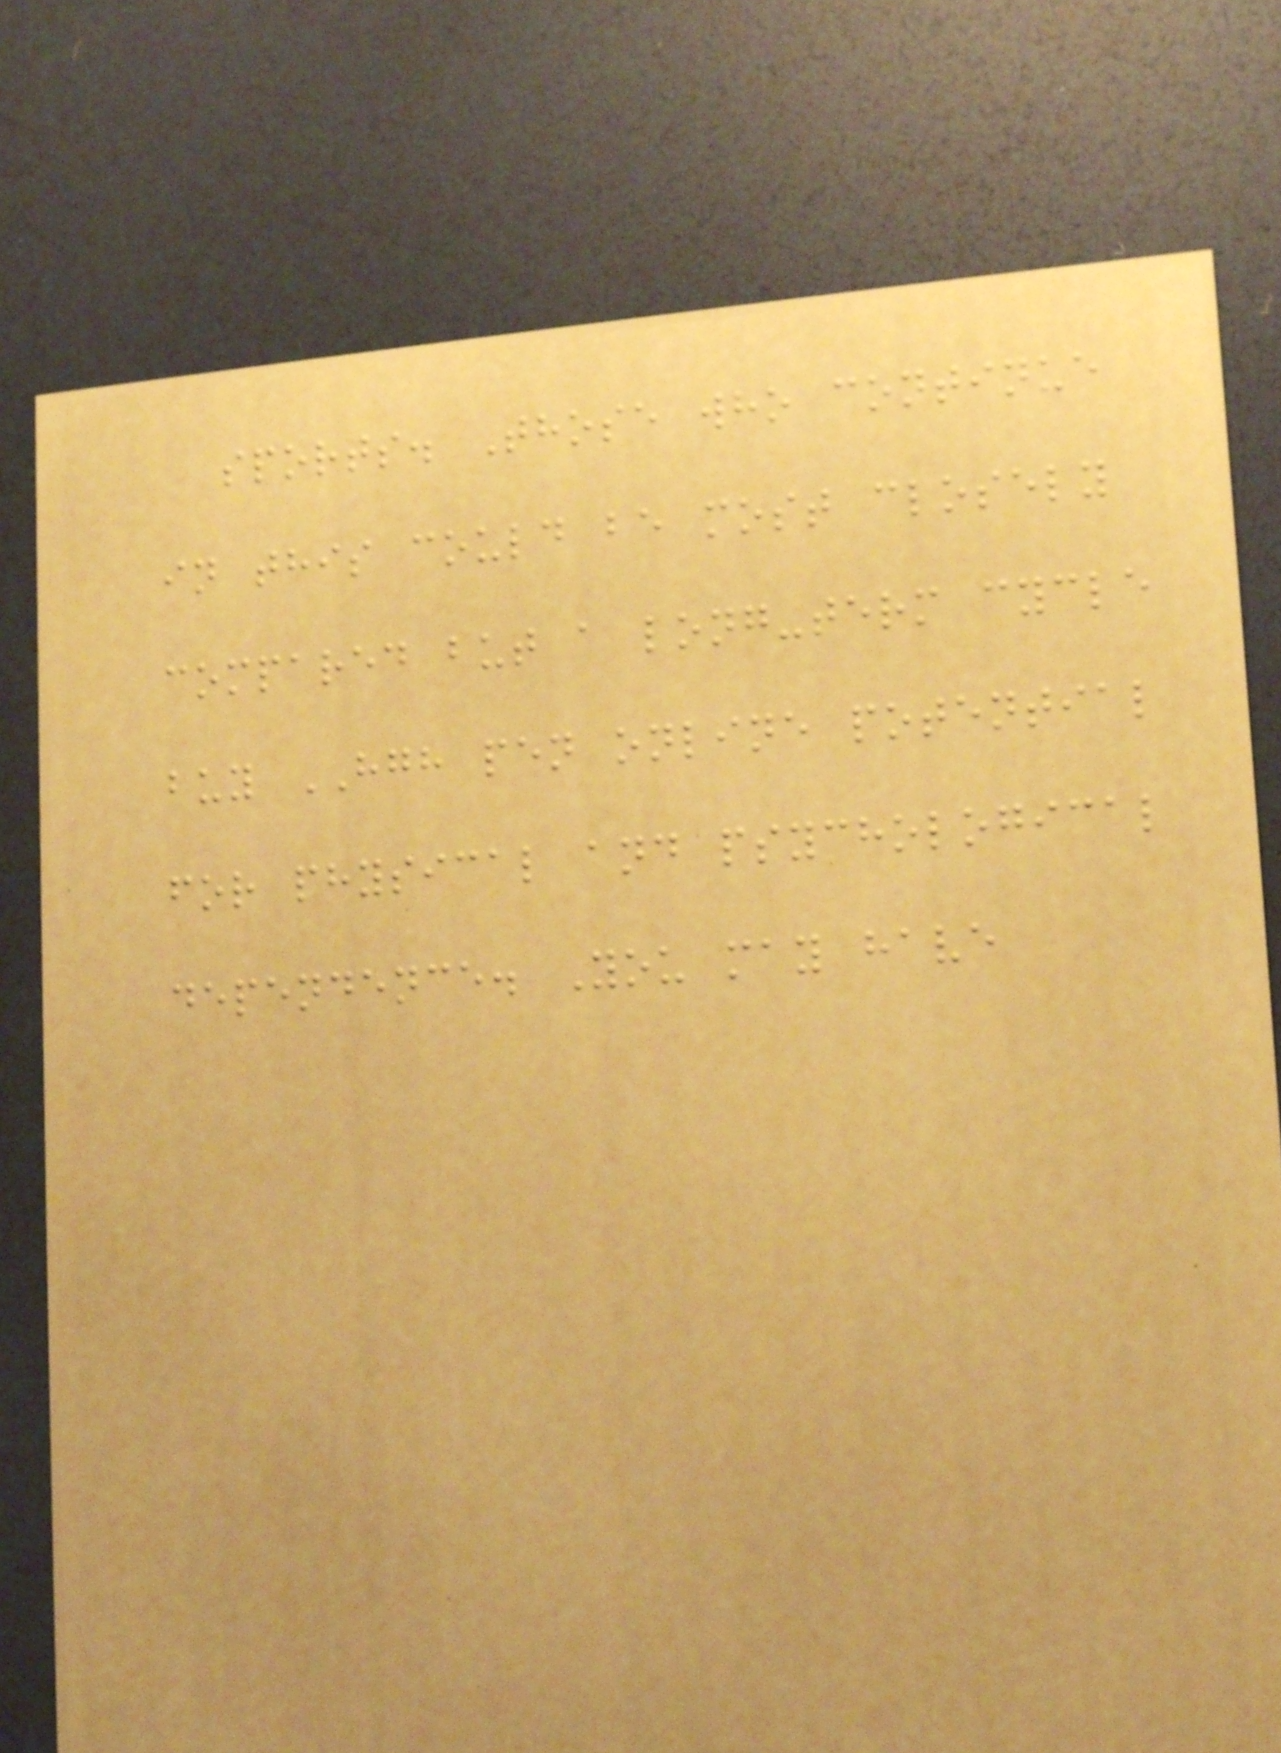sports. Those who continue
in this could be most closely
compared but a long-term cycle
buy HGH pen online potential
for physical and psychological
dependence. You may have
